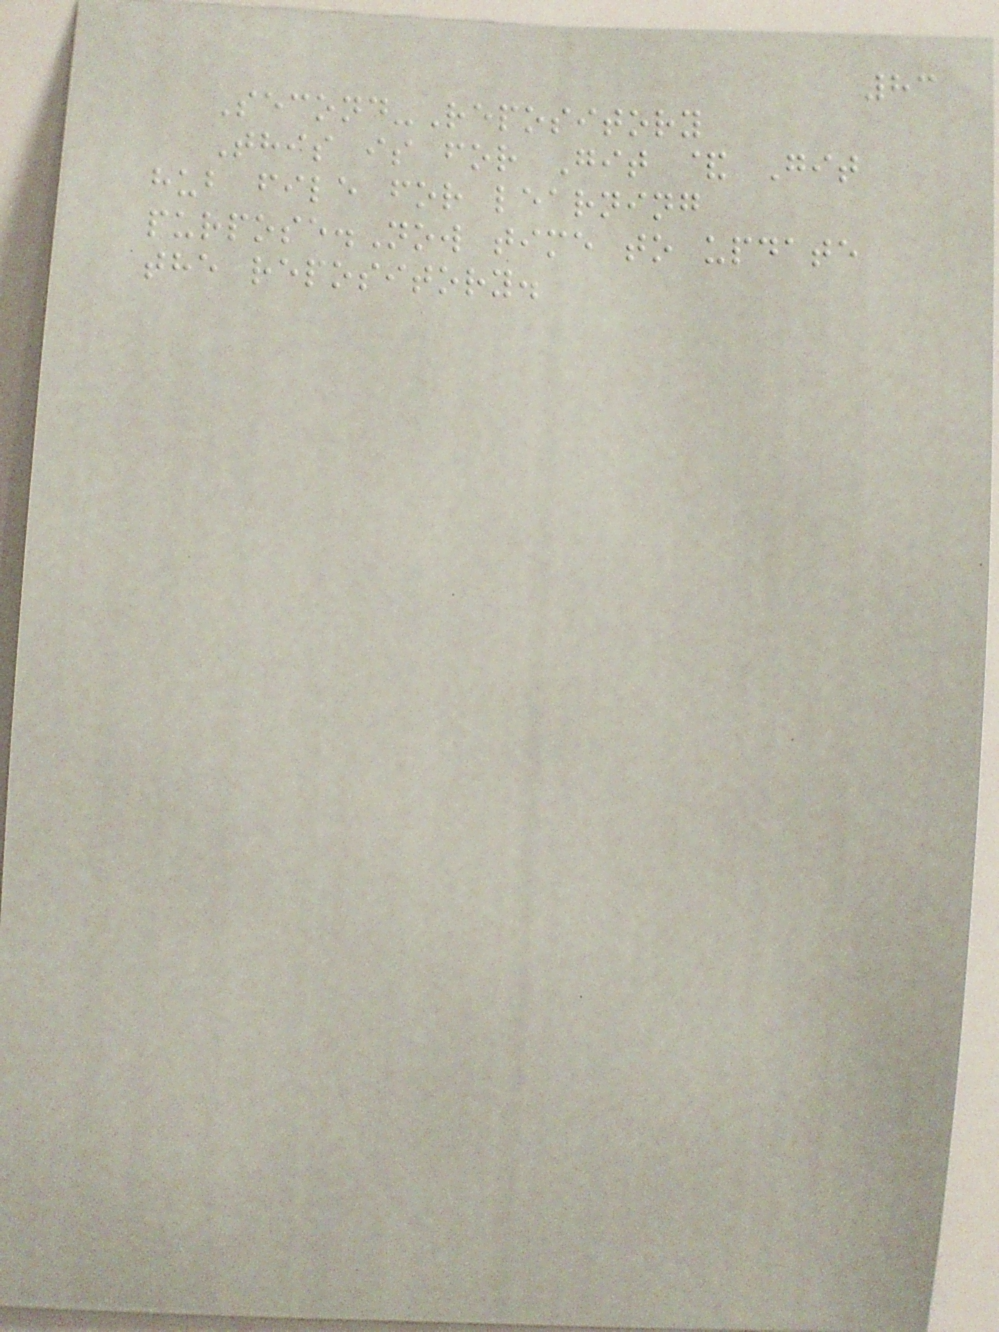83
Second-Repository
This is for Git & Git
hub file for learning
purpose.Now time to update
the repository.
